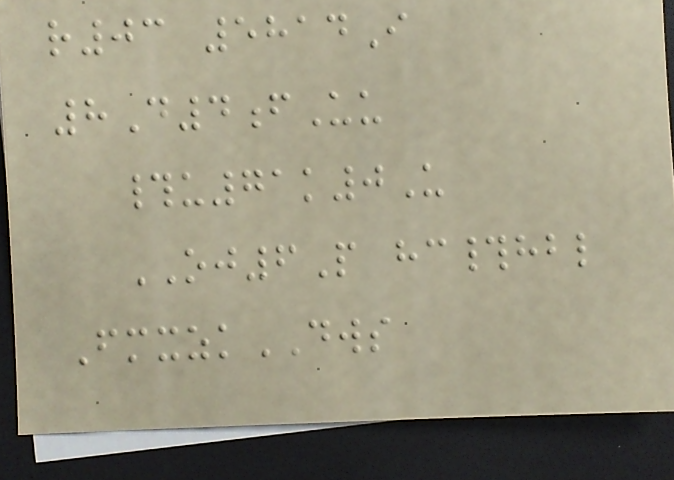r03 5814I
8D4fUu
#u71k0U
OJ6P hc#hbl
FmxzkDWS
